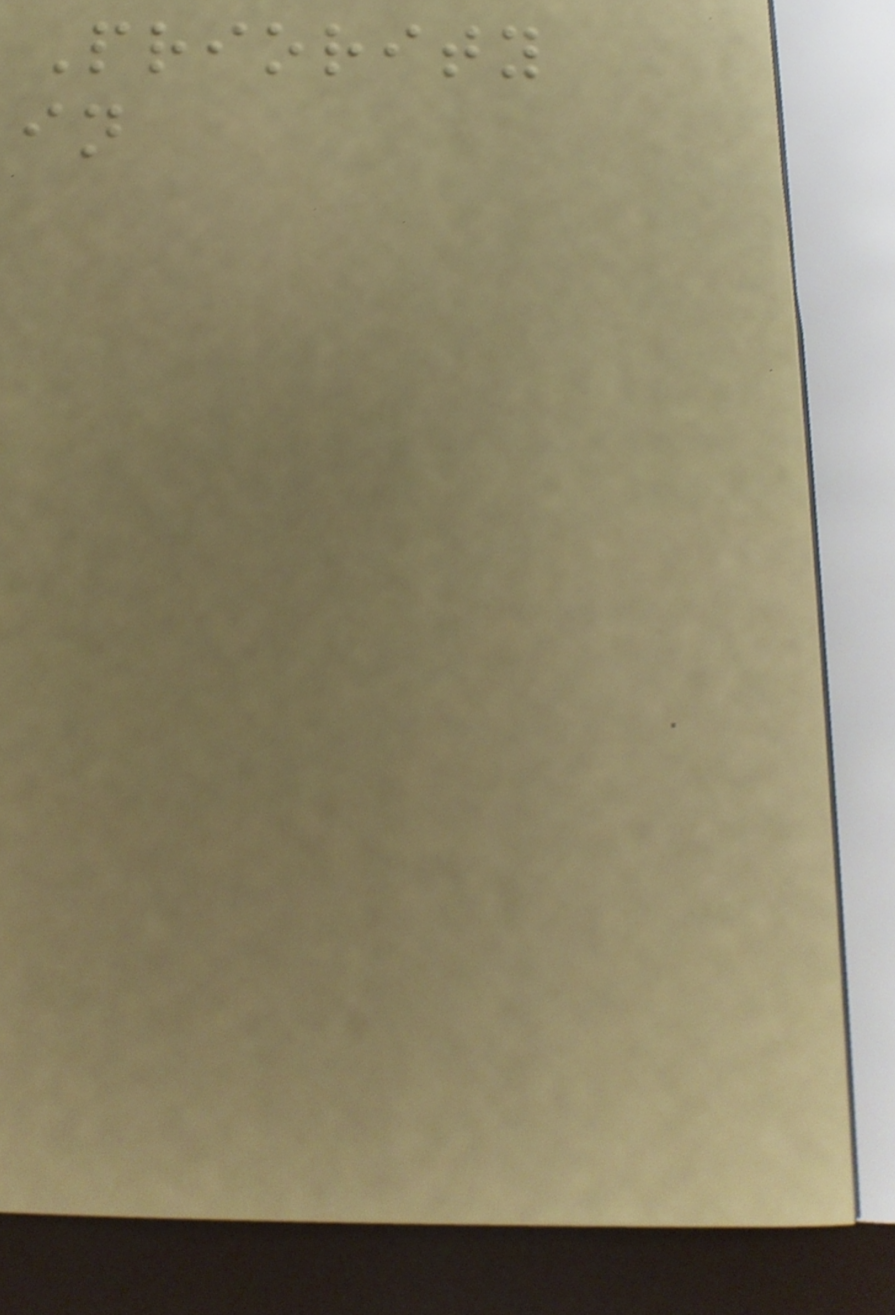Priority
in
